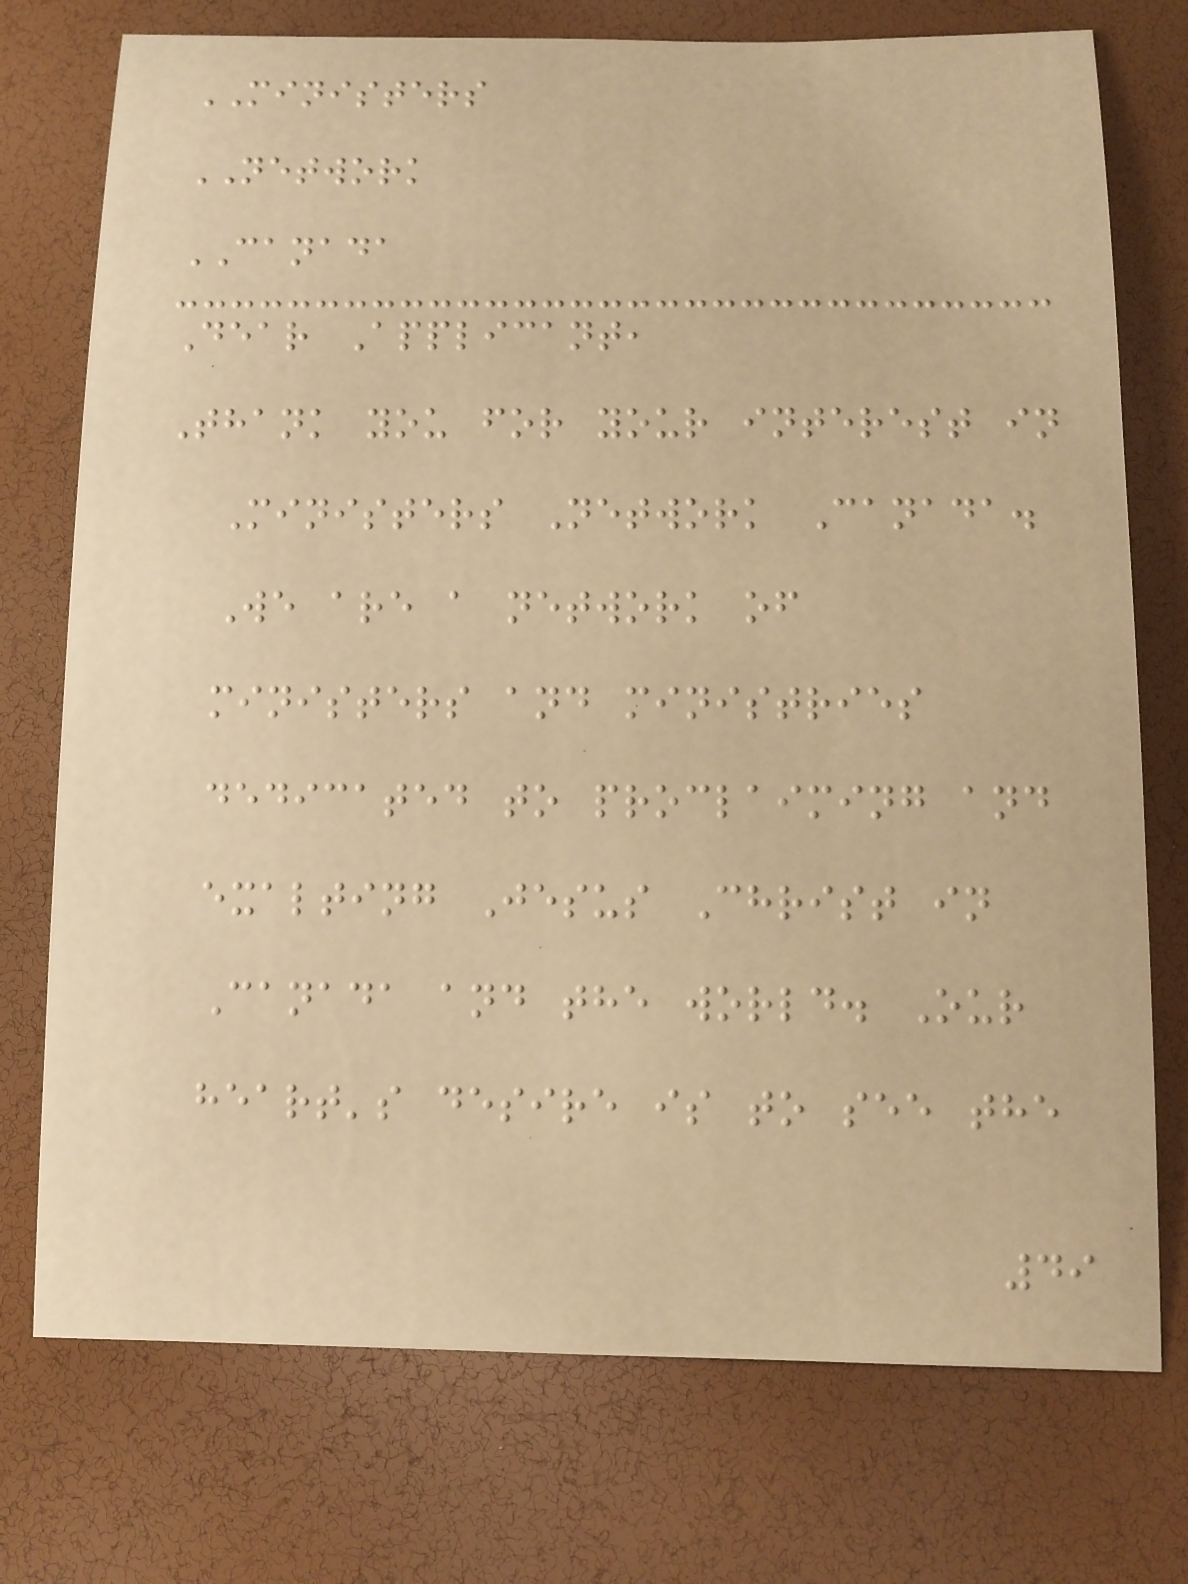MINISTERS
NETWORK
CANADA
Dear Applicant,
Thank you for your interest in
Ministers Network Canada.
We are a network of
ministers and ministries
dedicated to proclaiming and
exalting Jesus Christ in
Canada and the world. Our
heart's desire is to see the
49
